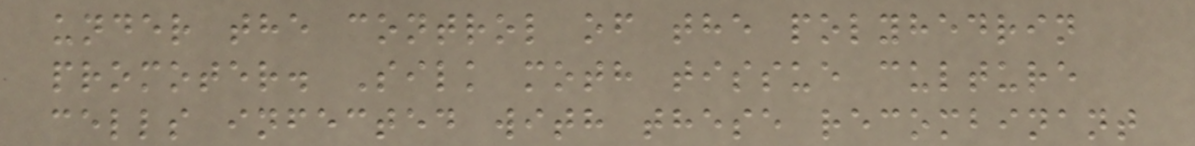under the control of the polyhedrin
promoter. Silk moth tissue culture
cells infected with these recombinant
